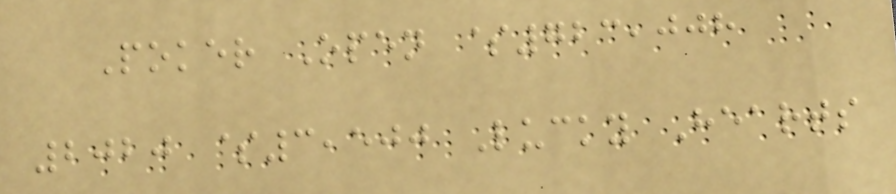Poker Open $723,008
2020 $3,500 Lucky Hearts
